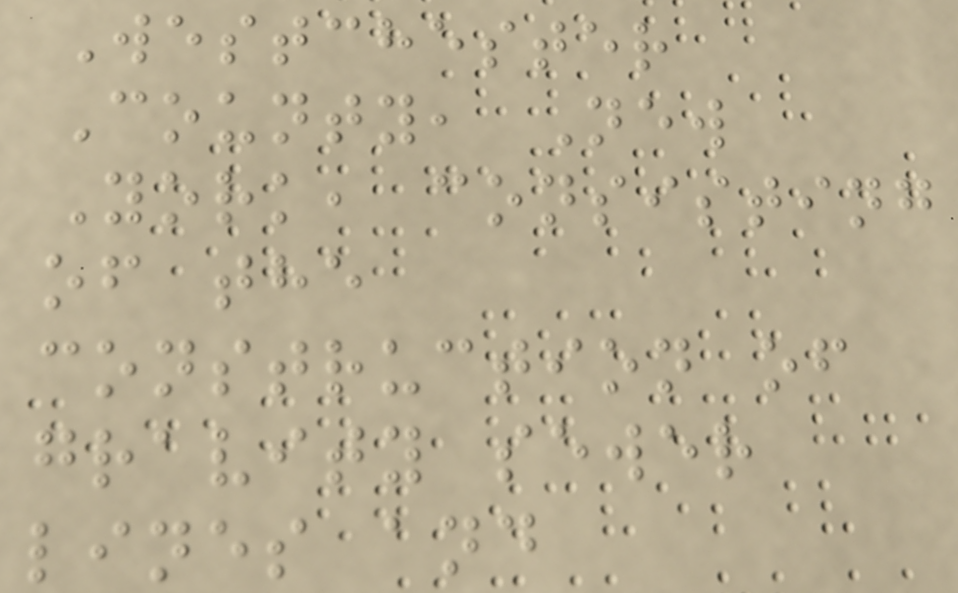Westchester
County, New
York, consisting
of the
construction of
gravity sewer
lines and
